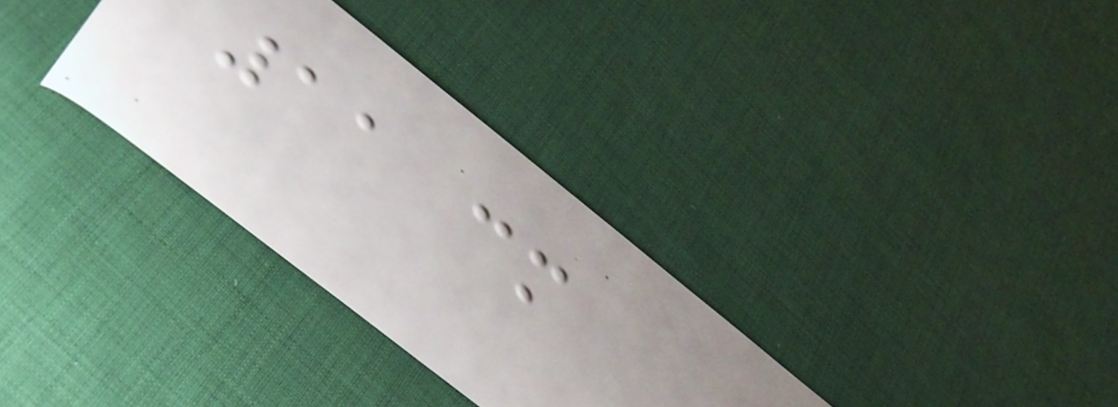11 cm
